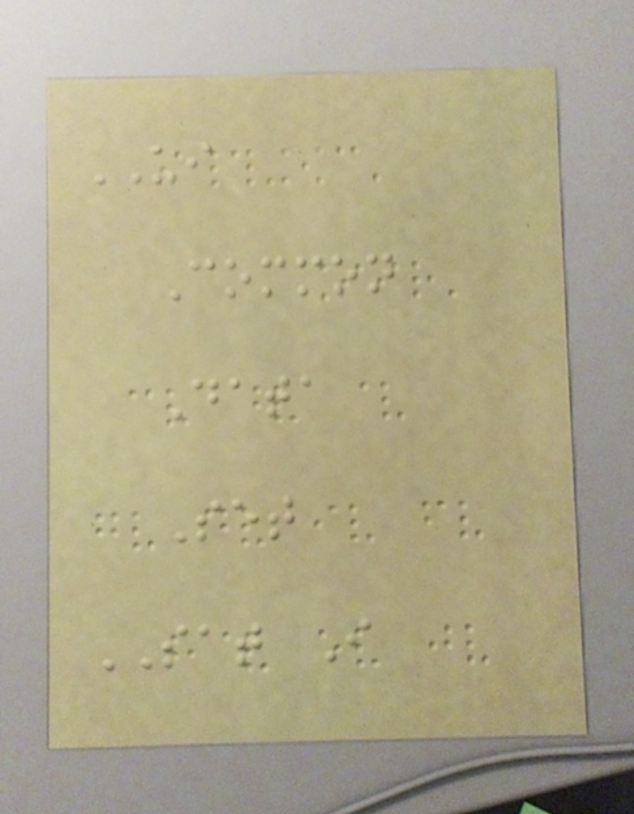UI
Common
Data
Set
SAT I
